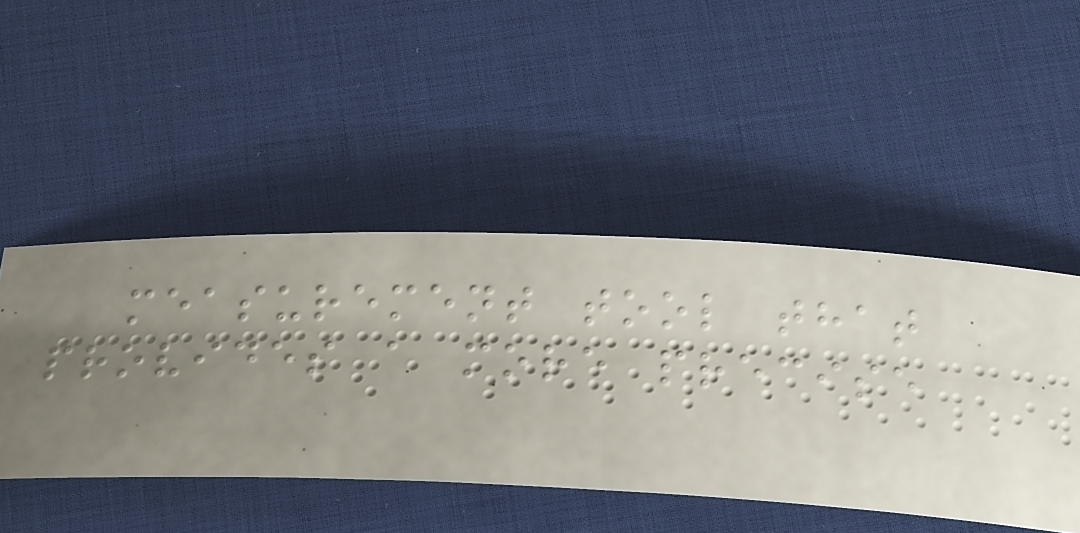measurement tool that
provides a more precise
